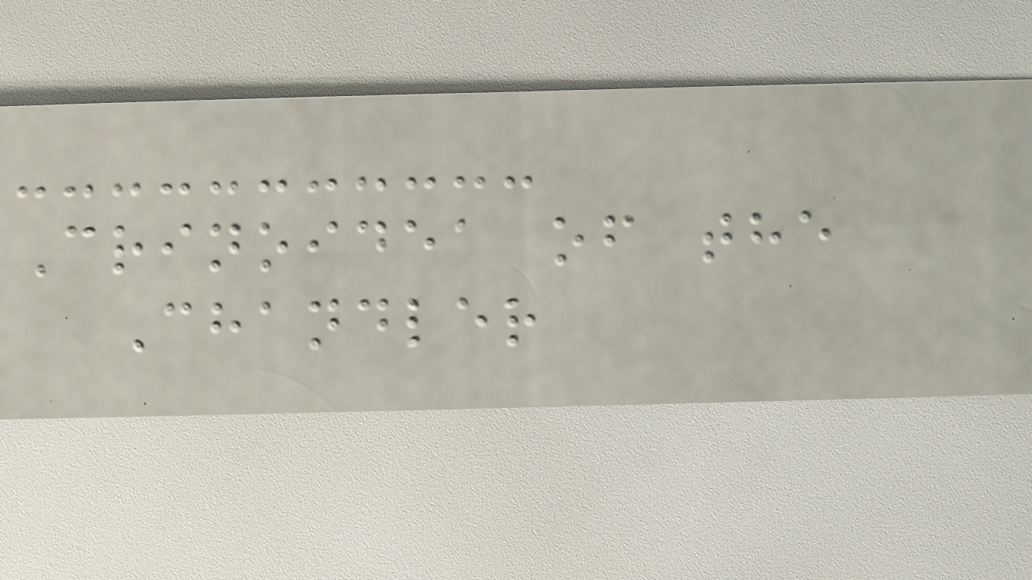Crinoidea of the
Chandler
